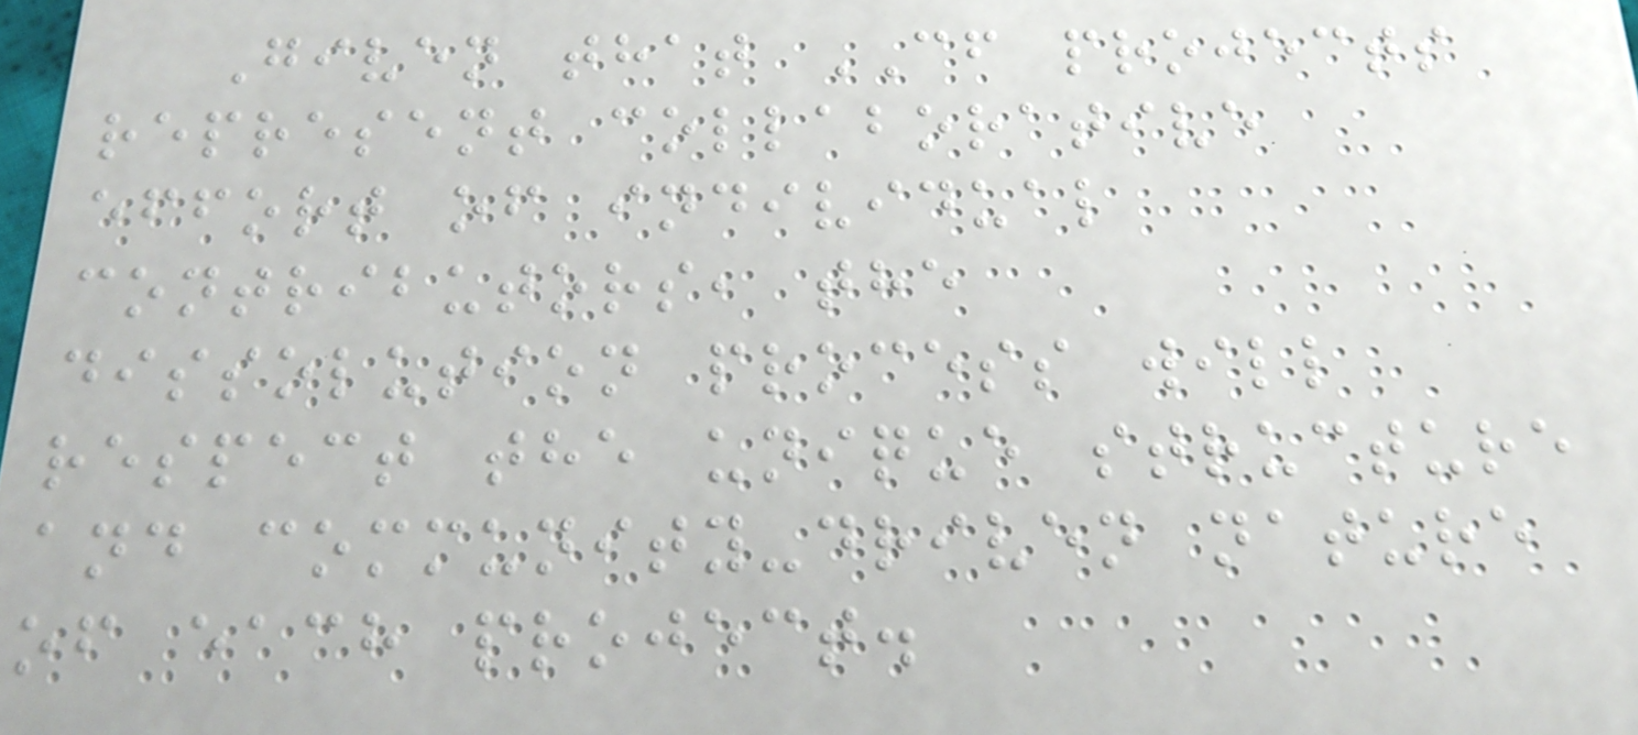Given that CF projects
represent collaborative
effort of individual
contributors, the
dissolution process will
respect the unique structure
and community-driven nature
of each project.
